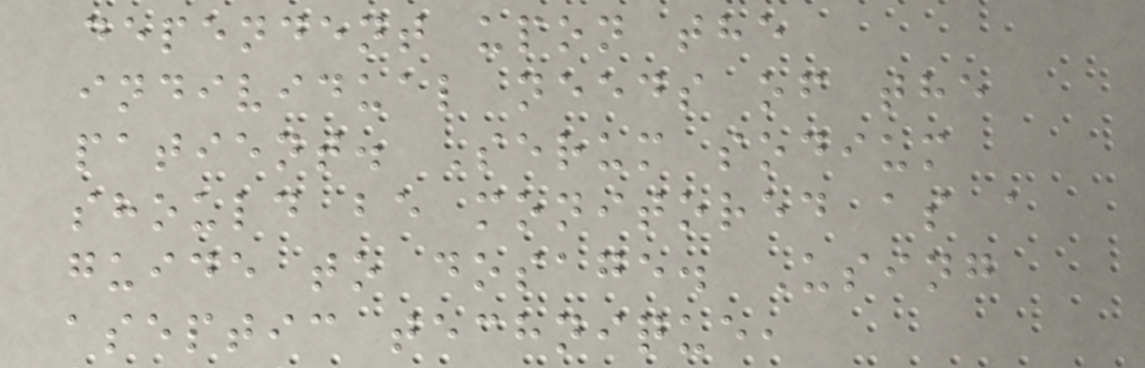dependent upon the
individual needs of the
patient. Serum sodium
should be monitored as a
guide to dosage. Using
aseptic technique,
